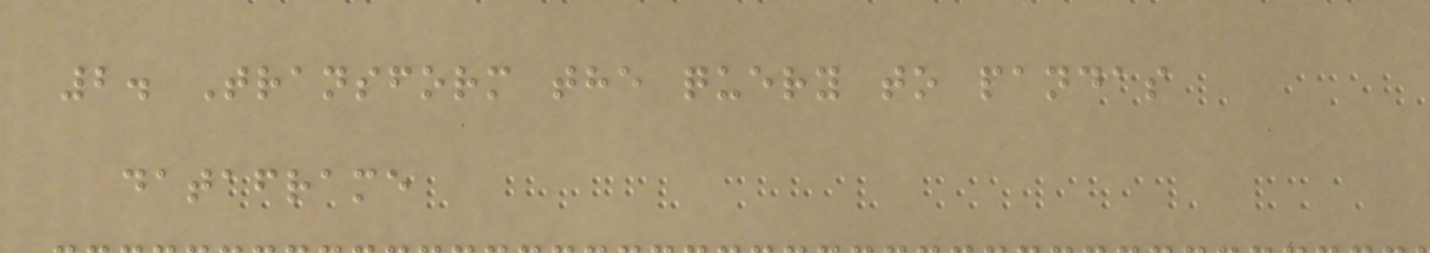2. Transform the query to pandas
dataframe
